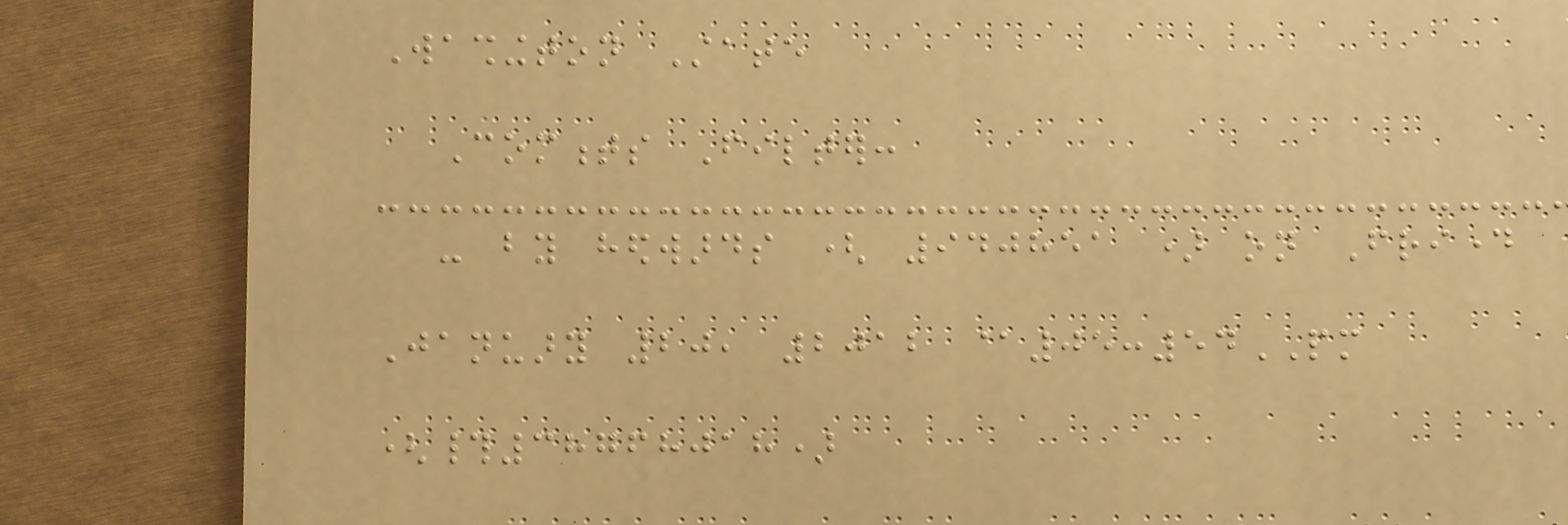Washington State
Comments Filter:
- by hedwards ( 940851 ) on Friday
January 20, 2012 @05:54PM
(#38768018)
